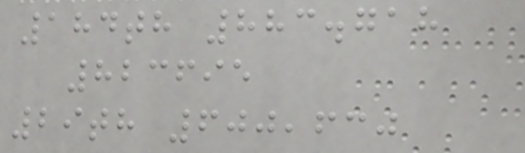184th 883.718
823695
29th 600,630
